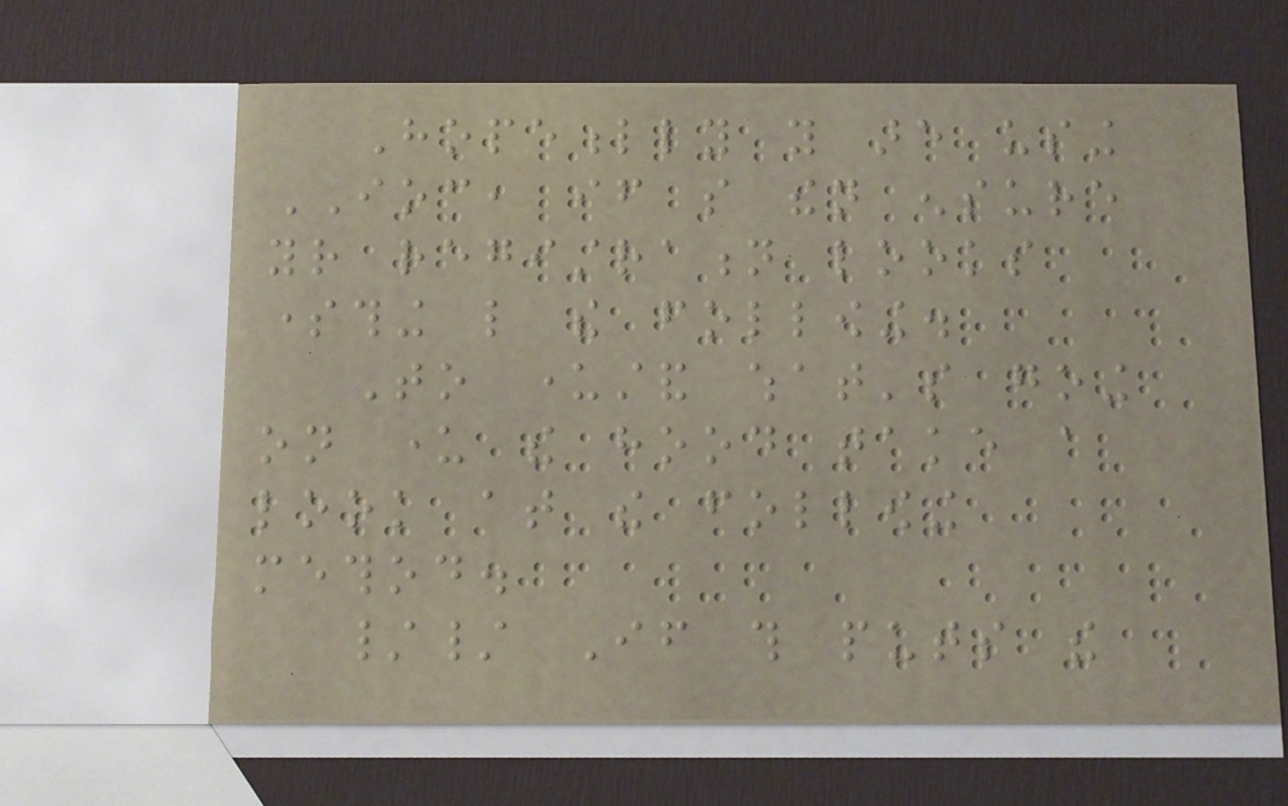Hopefully you are using
IOC, if so then ensure
your registration looks
something like the following.
To understand what's going
on under the hood take a
look at the following
method.
// If this puts the
